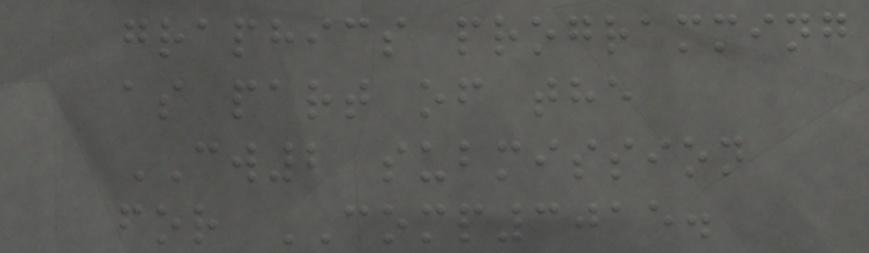graphics programming
as part of the
CW2 submission
for COMP3015.
